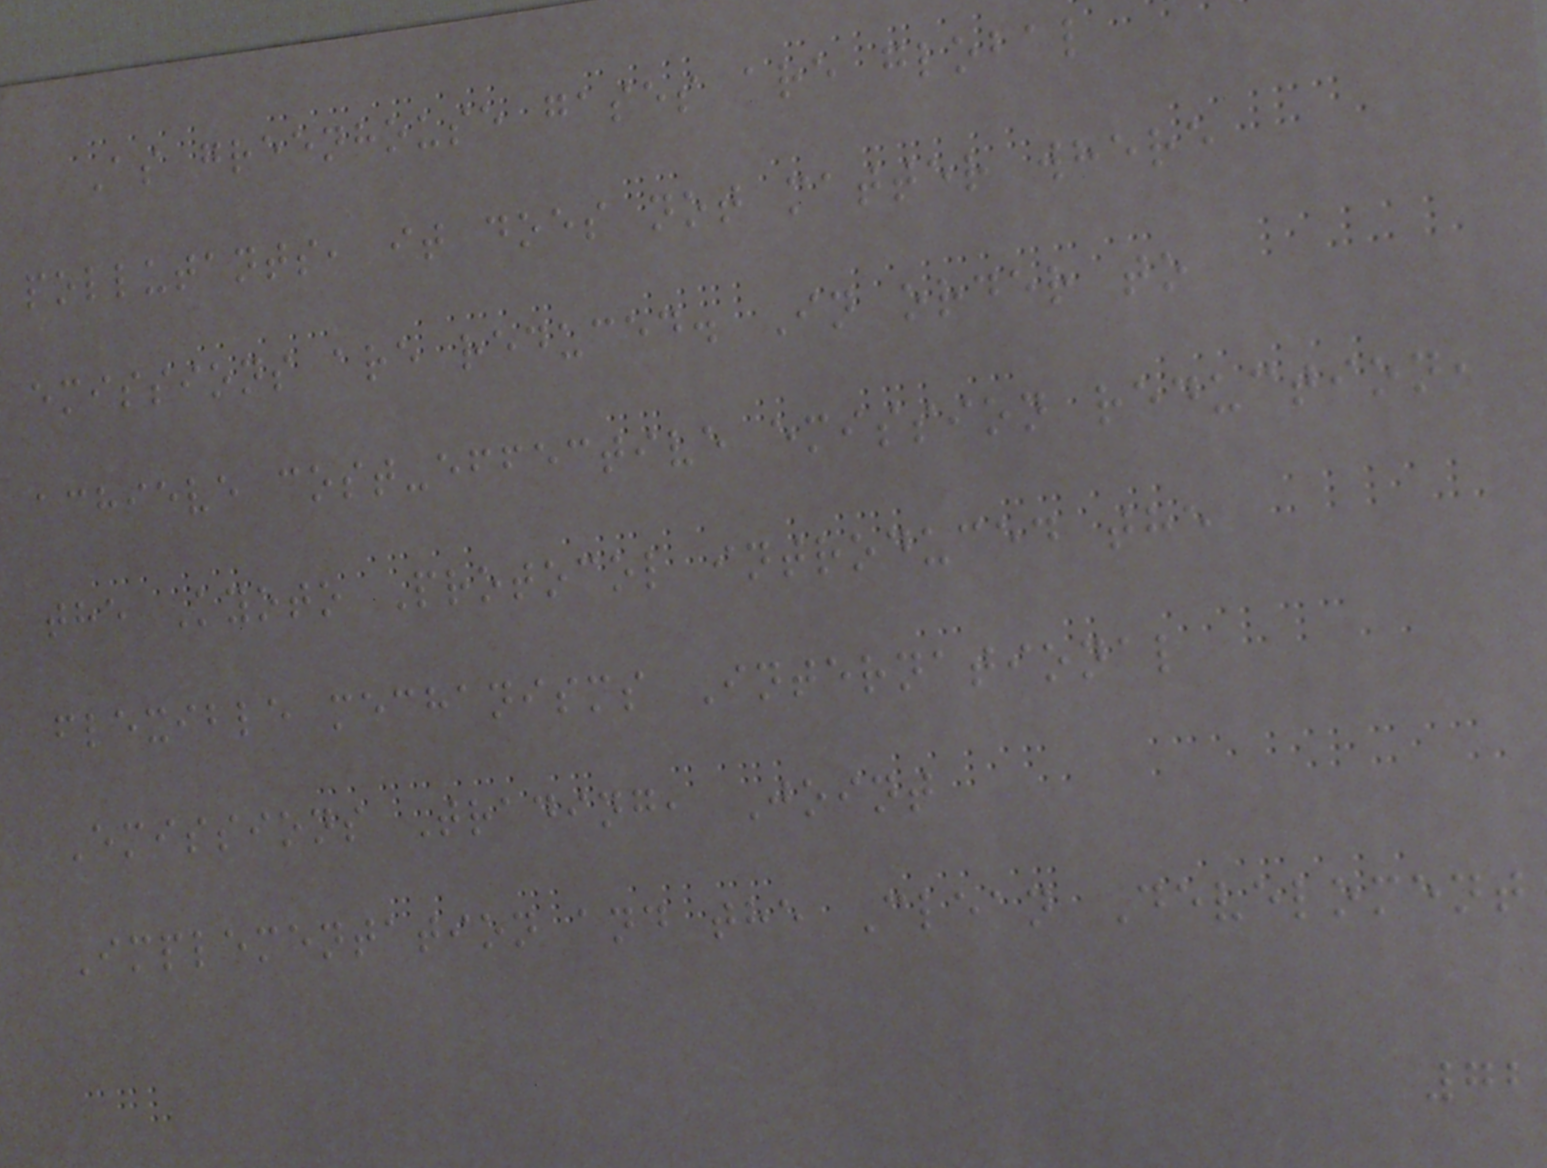As greenhouse gases are global
pollutants, it does not matter where
emissions are reduced. In order to
achieve cost-effective emission reduction,
the Kyoto Protocol introduced the
flexible mechanisms International
Emissions Trading, Joint
Implementation and the Clean Develoment
72
